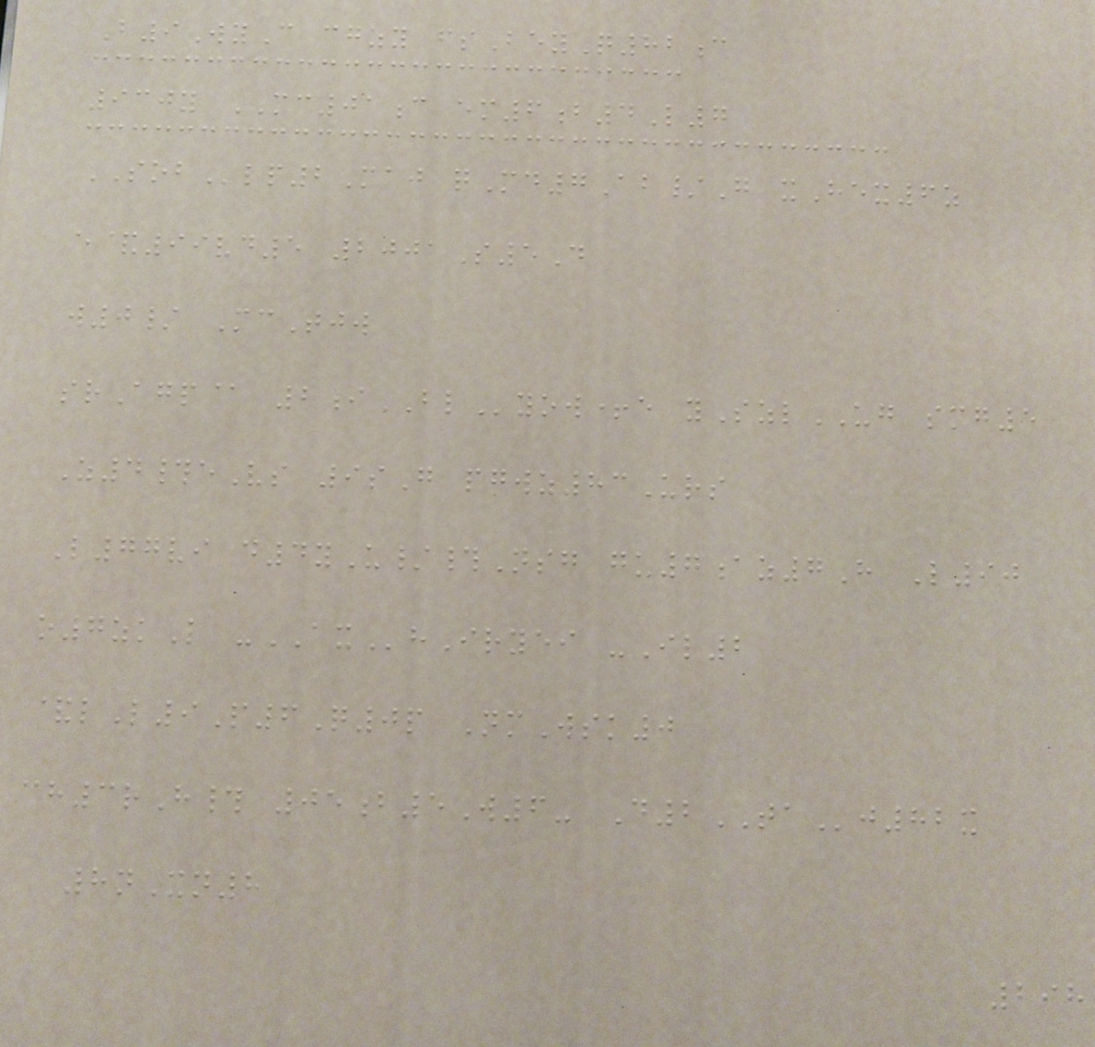B9WyC cgzy fsBeyQ82c
930y MC01c em6b4L7
SOBlp2Maj qMd7Ab/G xHex6z
e&99vd5 2001S5D
w0/ McTjw
srAgp@ 2iBLyow+e ySzlUG smg5
Z4#eVs 9sG pgwz83Urs
L77vi d4yU/#Nsg gu7az7H L90
o7zkL -AXhIryei -Il2
&lL9P6Q0p NmWsk0
ch3rH# 05b5W6- D2TAj82x
8nXn8
298
